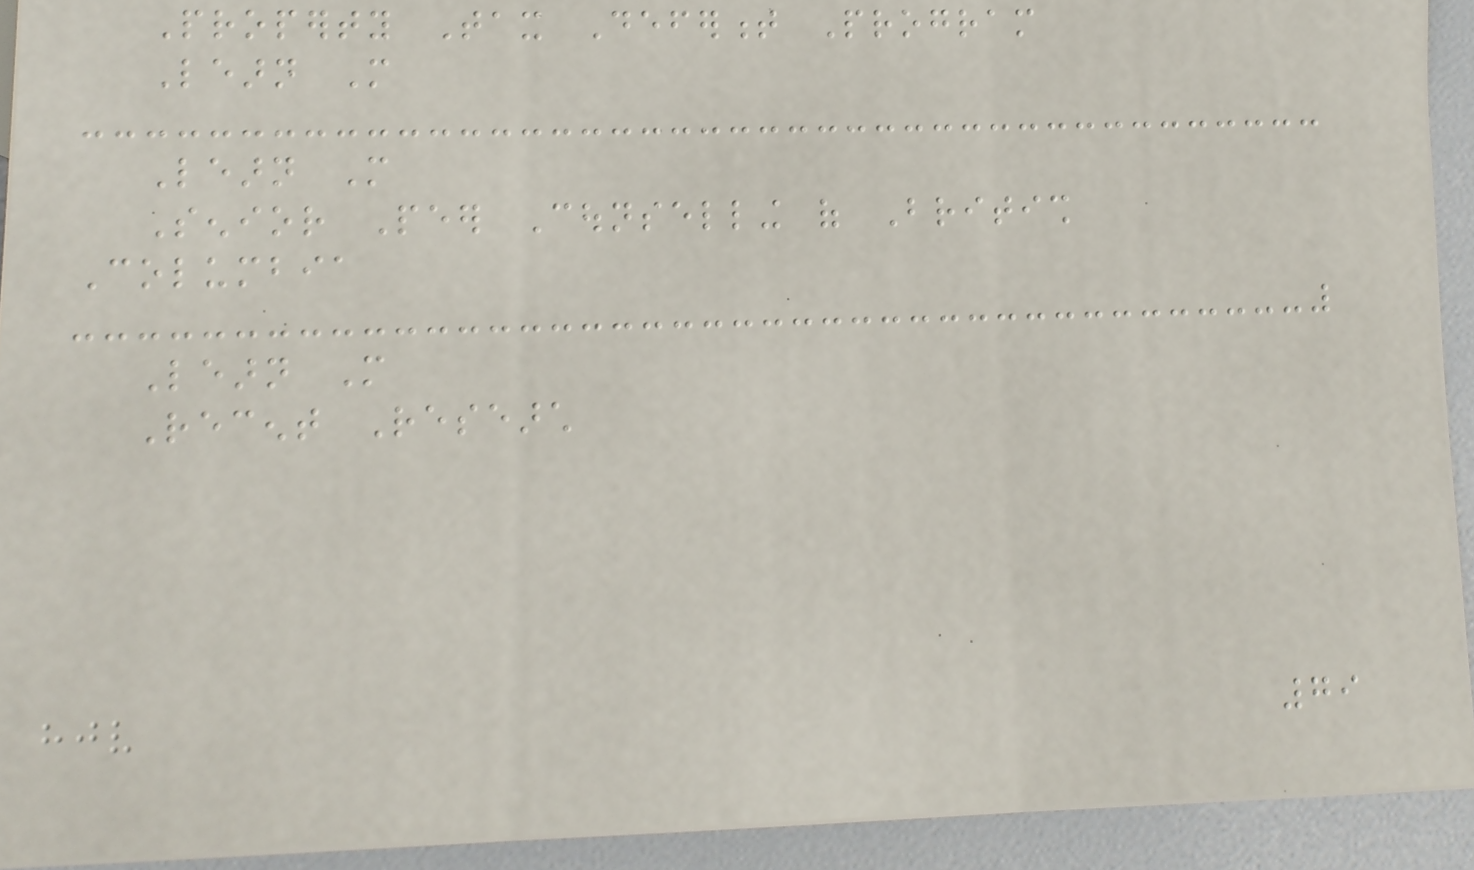Property Tax Deferment Program
Learn More
Learn More
Senior Peer Counselling of British
Columbia
Learn More
Recent Research
79
